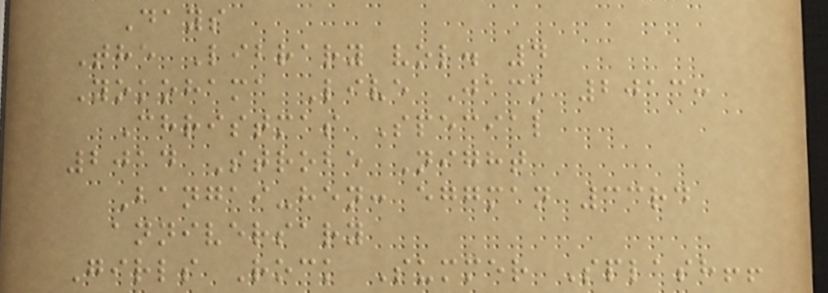Days
The Library vol. 4
Yokohama Live Jack 2013:
Christmas Special
2014 Strobe Night
Bangai-hen: eggman 33rd
anniversary
Girls Rock Summer Splash!!
